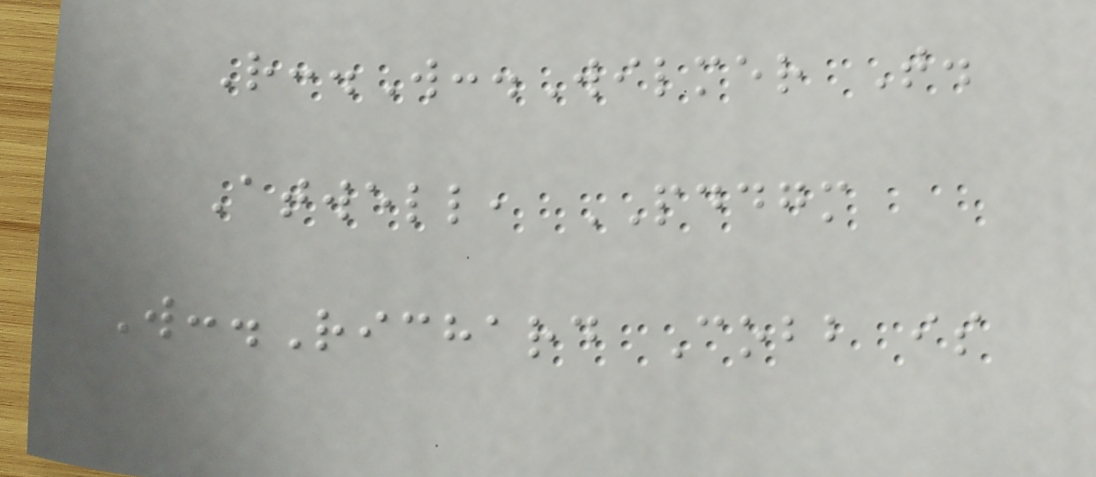R:.W:.Wilmer T.
Atwell, PDDGM
W:.Richard Cobb is
